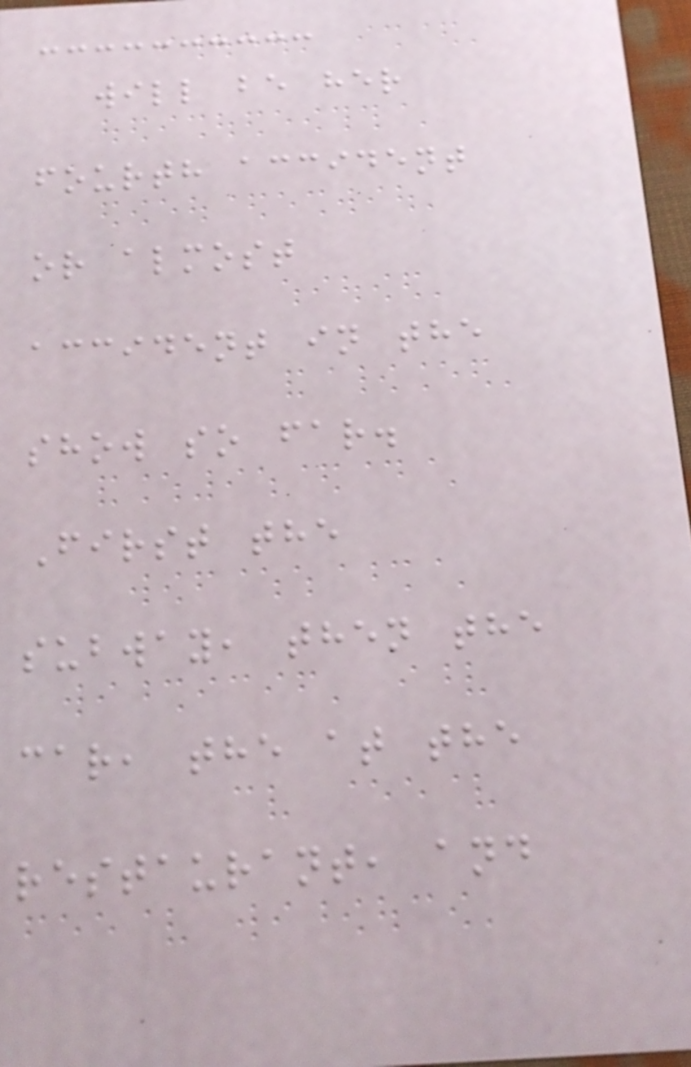will be her
fourth accident
or almost
accident in the
show so far.
First the
subway, then the
car, the at the
restaurant, and
